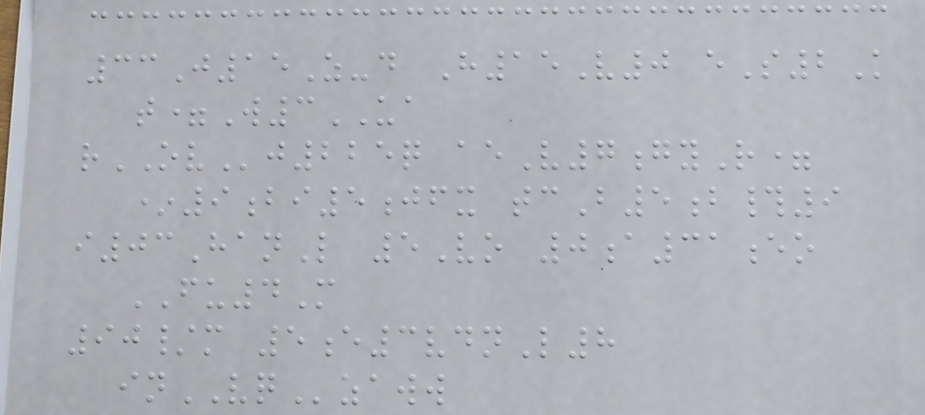33J15Z-d H15V0 eS2K
t=W3UA
rOVj225q aeV7gyR=
*9bi5jfx tcB5b#9
i03HanL 5Vo 0a31eo
FU4M
90/m 5e3vdnL8
inVQzaww
